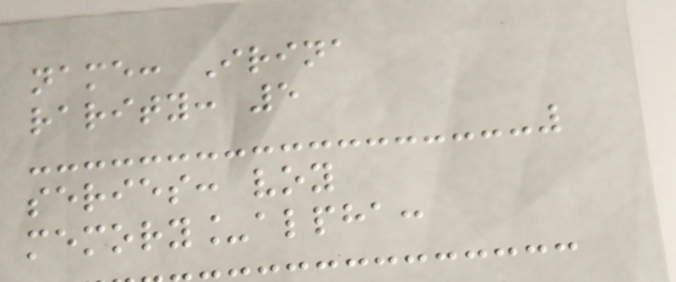name: Irina
rarity: 5
series: voy
memory_alpha:
